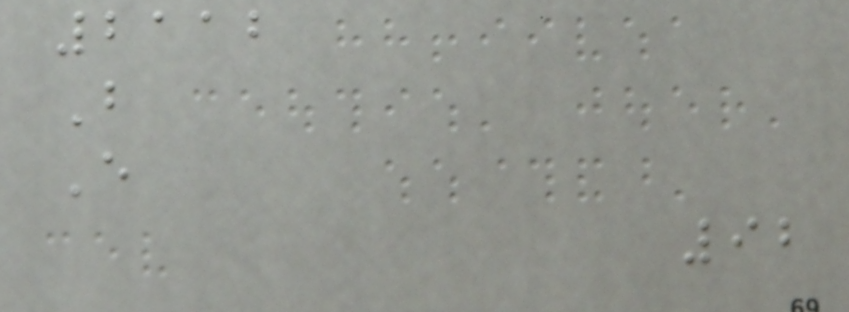2112
B
E
92
